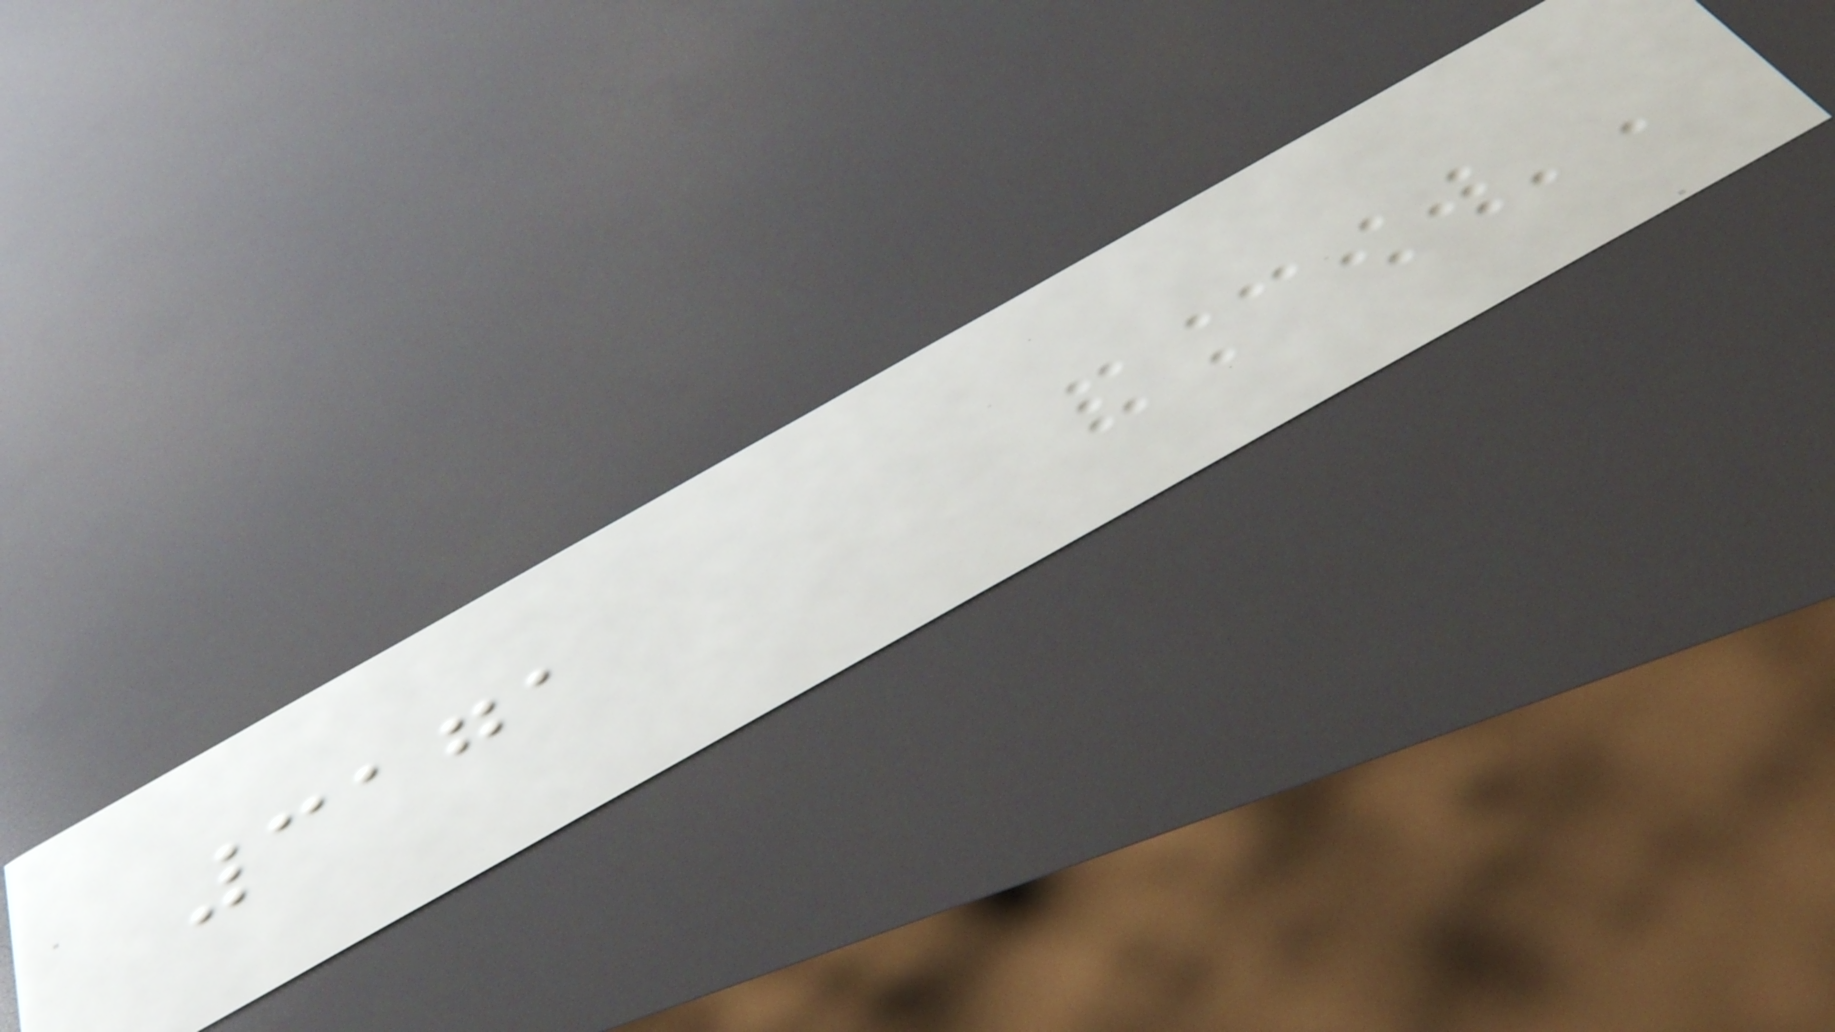3171
